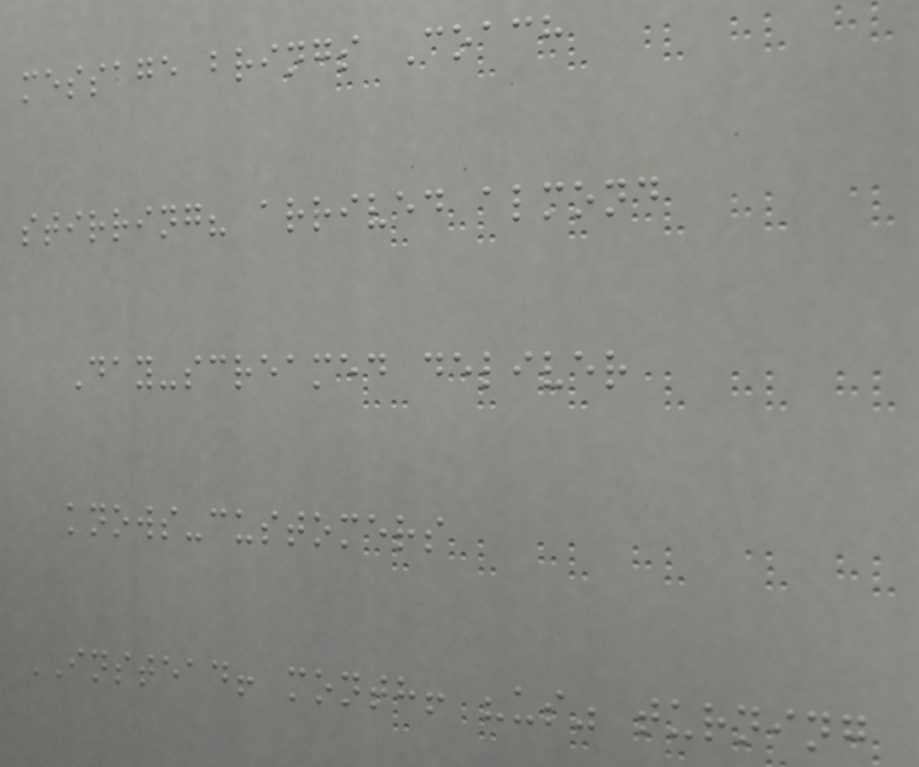message brings Coach
stirring? arrived almond
Day-screamed deliver
knows-customers
INSTEAD! month! "us" turning
